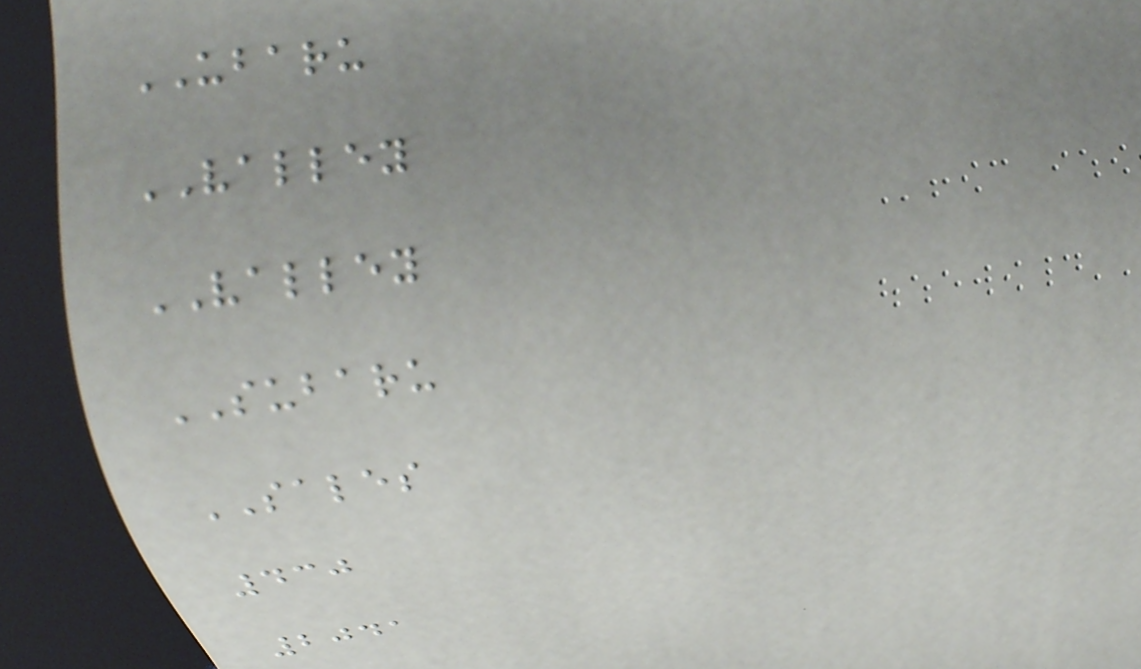UBARU
VALLEY
VALLEY
SUBARU
SALES
430
2041
